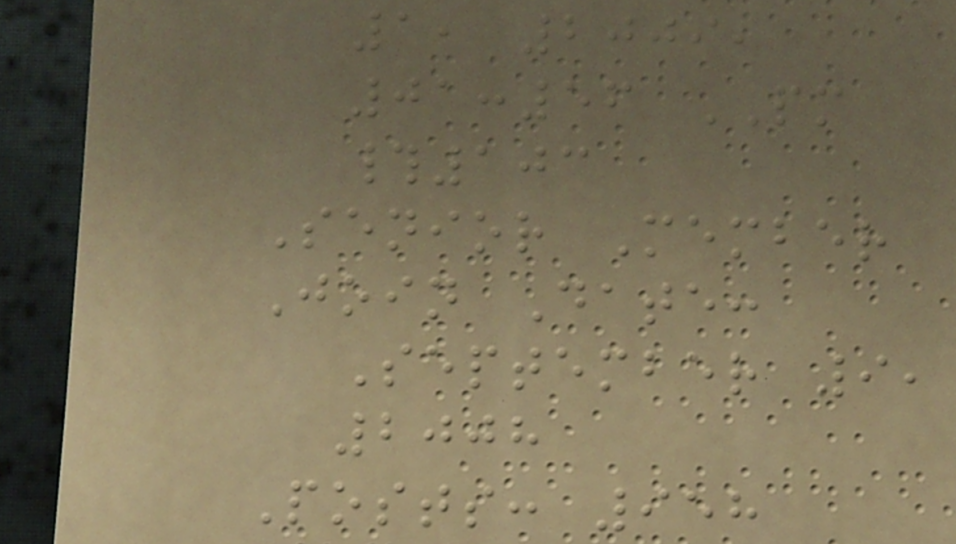1, 2009,
01:56 PM
#103
Senior Member
Join Date:
September 9,
2008
Posts: 958
